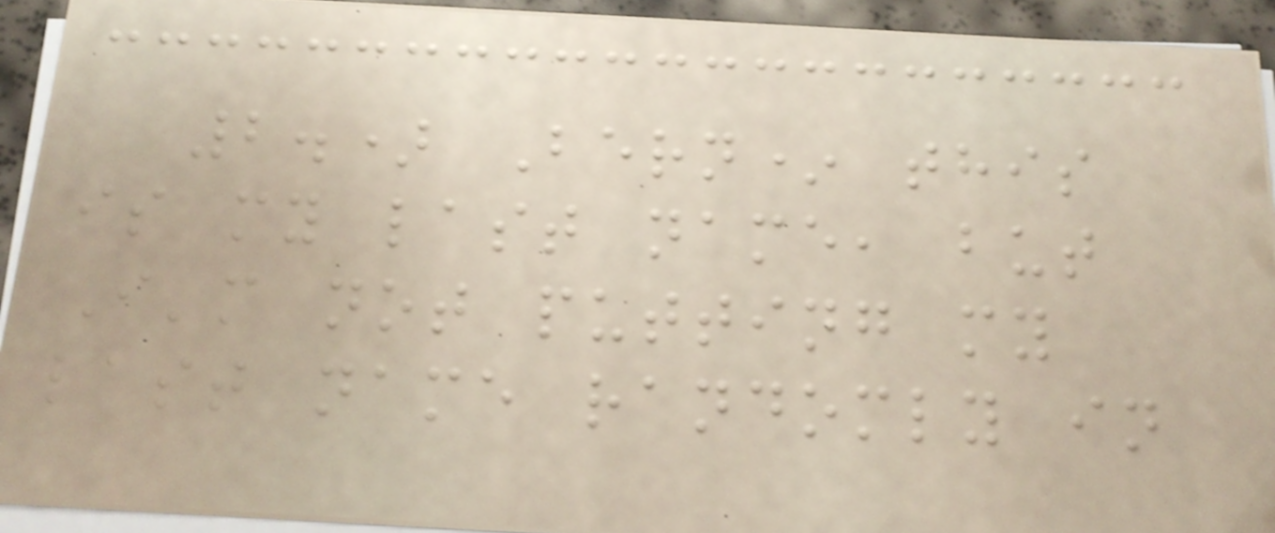2.) Bern* this
is my last name, but
I'm not putting my
last name randomly in
